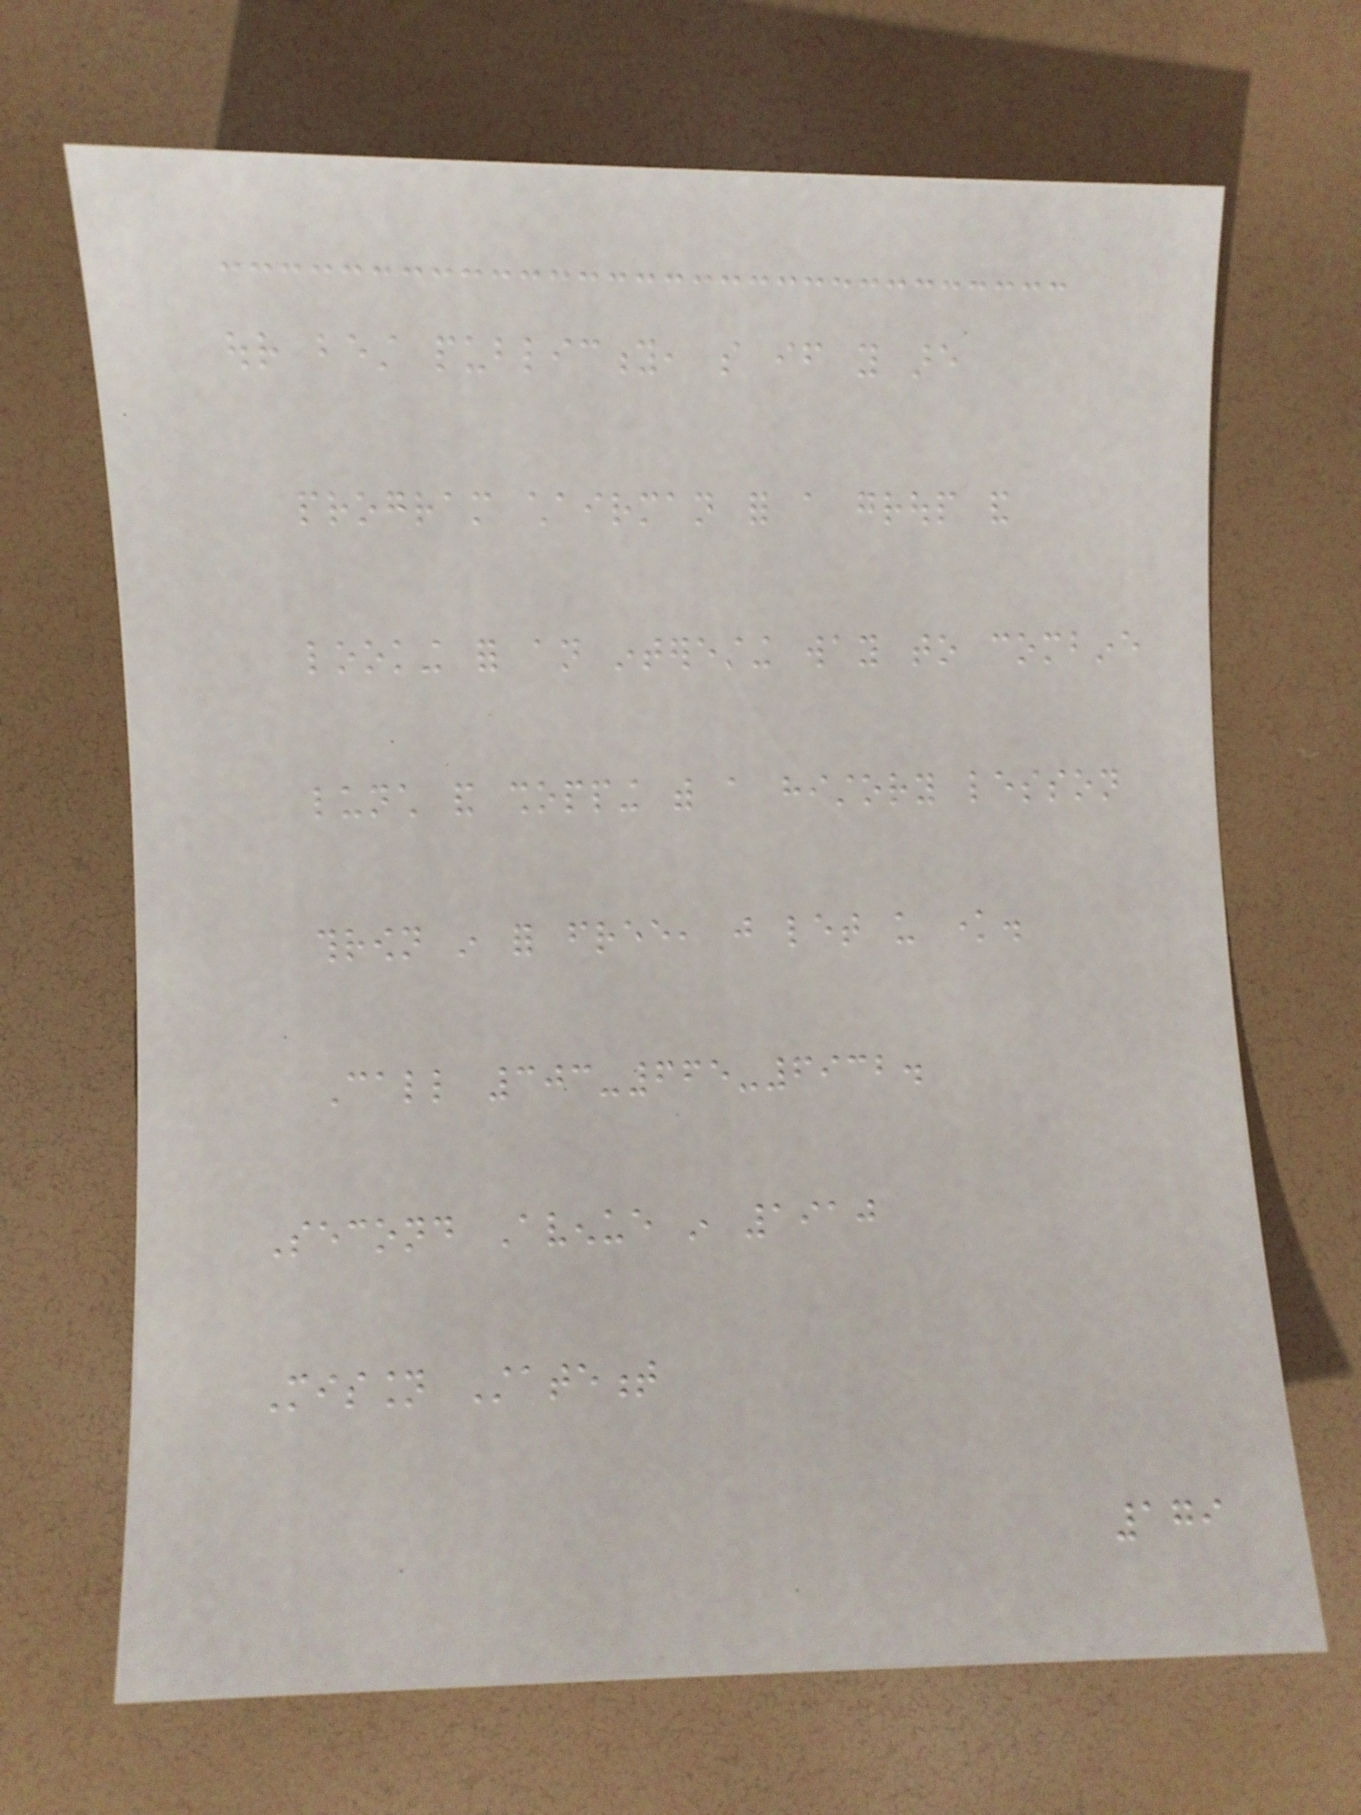our best publicity, so if you are
program chairman for a group and
looking for an interesting way to combine
lunch and shopping with a history lesson
thrown in for free, just let us know.
Call 303-665-6932.
Second Avenue in 1910
Mission Statement
179
